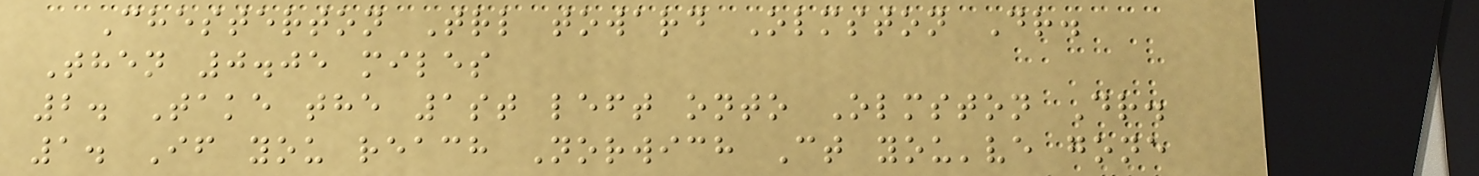Chesterton Trl toward Olmston Dr.
Then 0.05 miles
2. Take the 1st left onto Olmston Dr.
1. If you reach Norwich Ct you've gone
